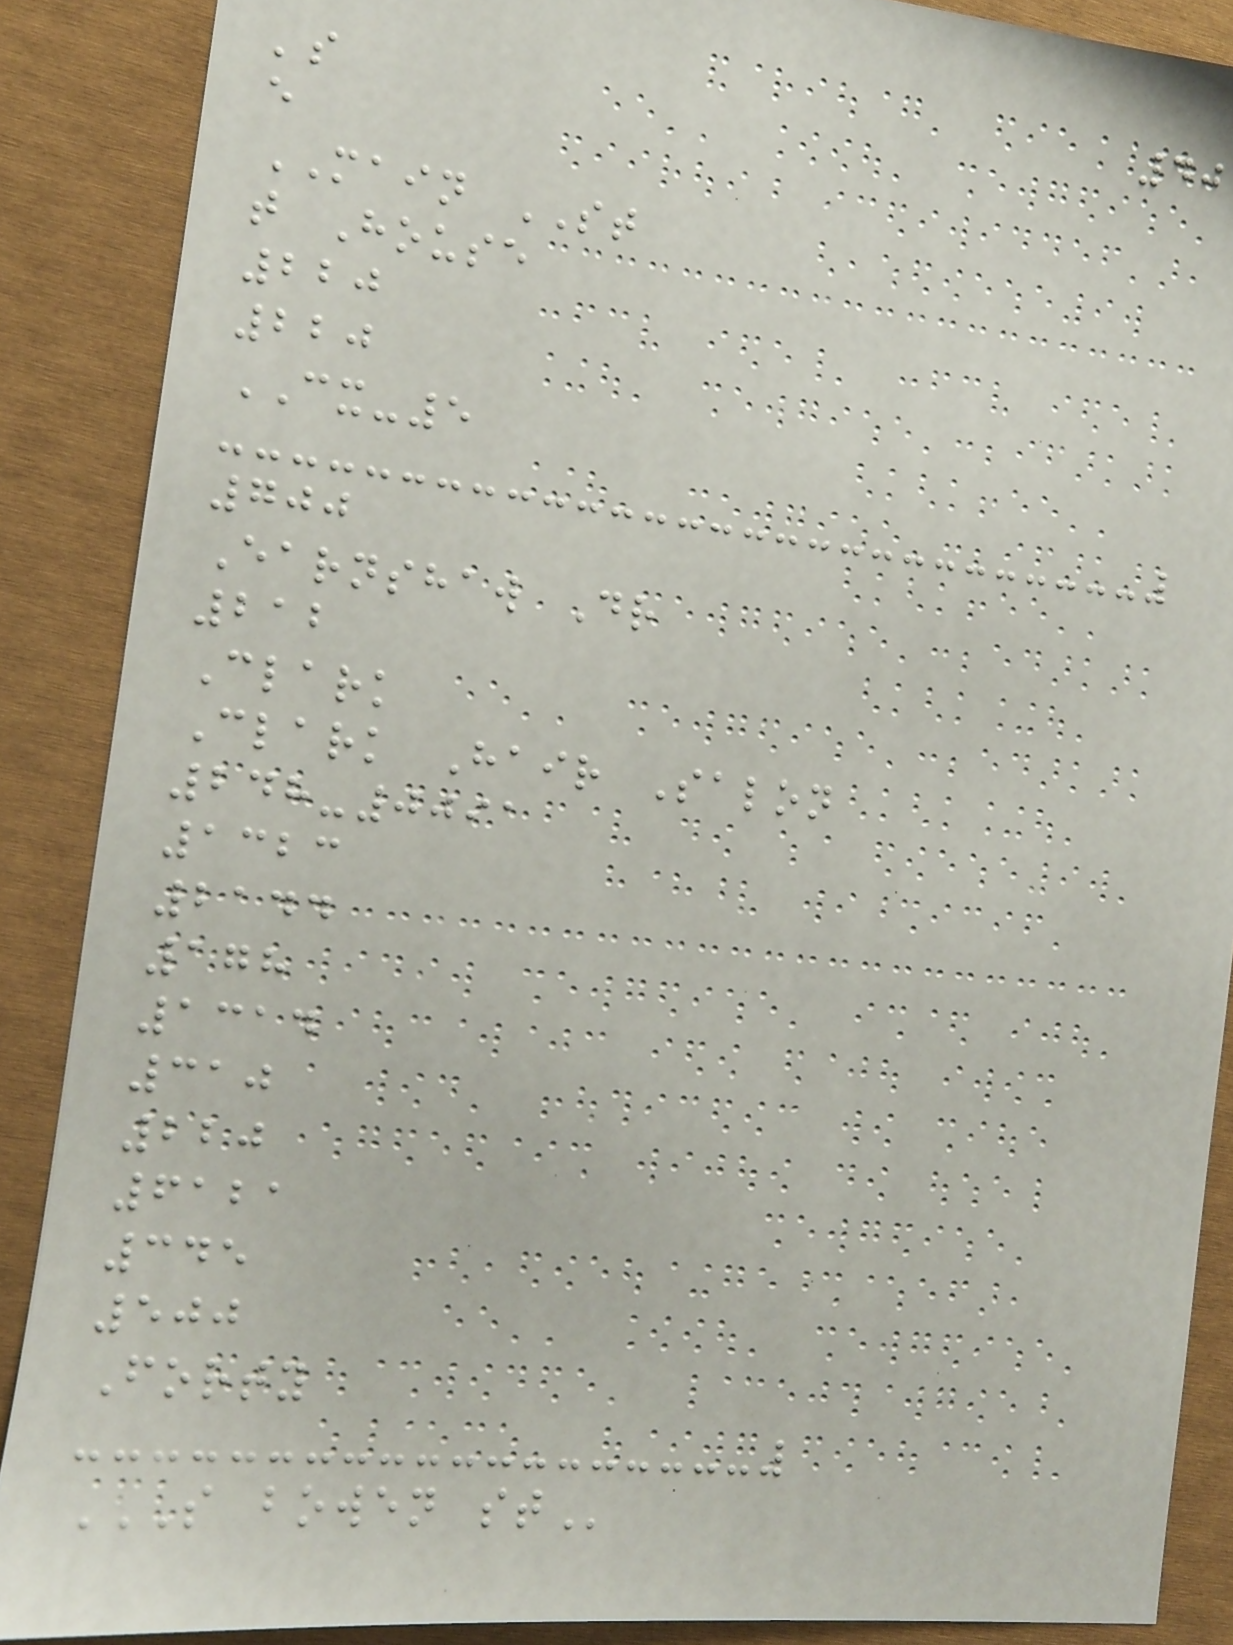40
's
e
MAIN ST
t House
220
220
CX-5
700
Earnshaw Dr
212
Clark
Clark Hair Salon
248-0091
1323
2144
178
1314
310
220
6121
345
500
Forty
S BOWEN ST
